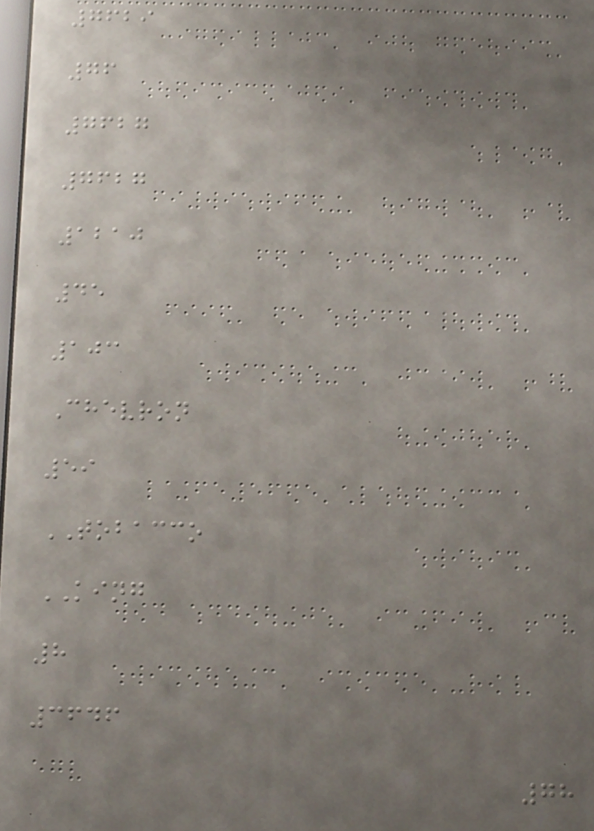7629
76
7627
7627
1210
45
103
Chevron
59
TOBACCO
KING
8
3646
78
